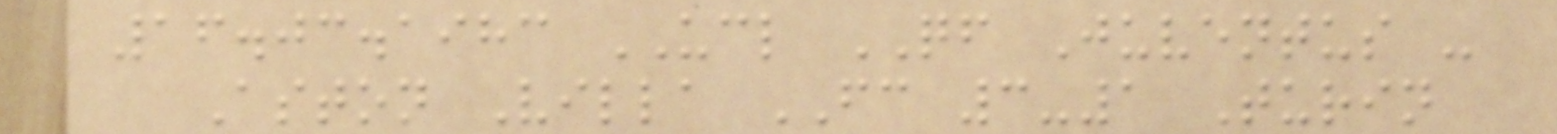16.03.1983 UCL QF Juventus -
Aston Villa FC 3-1 Turin
